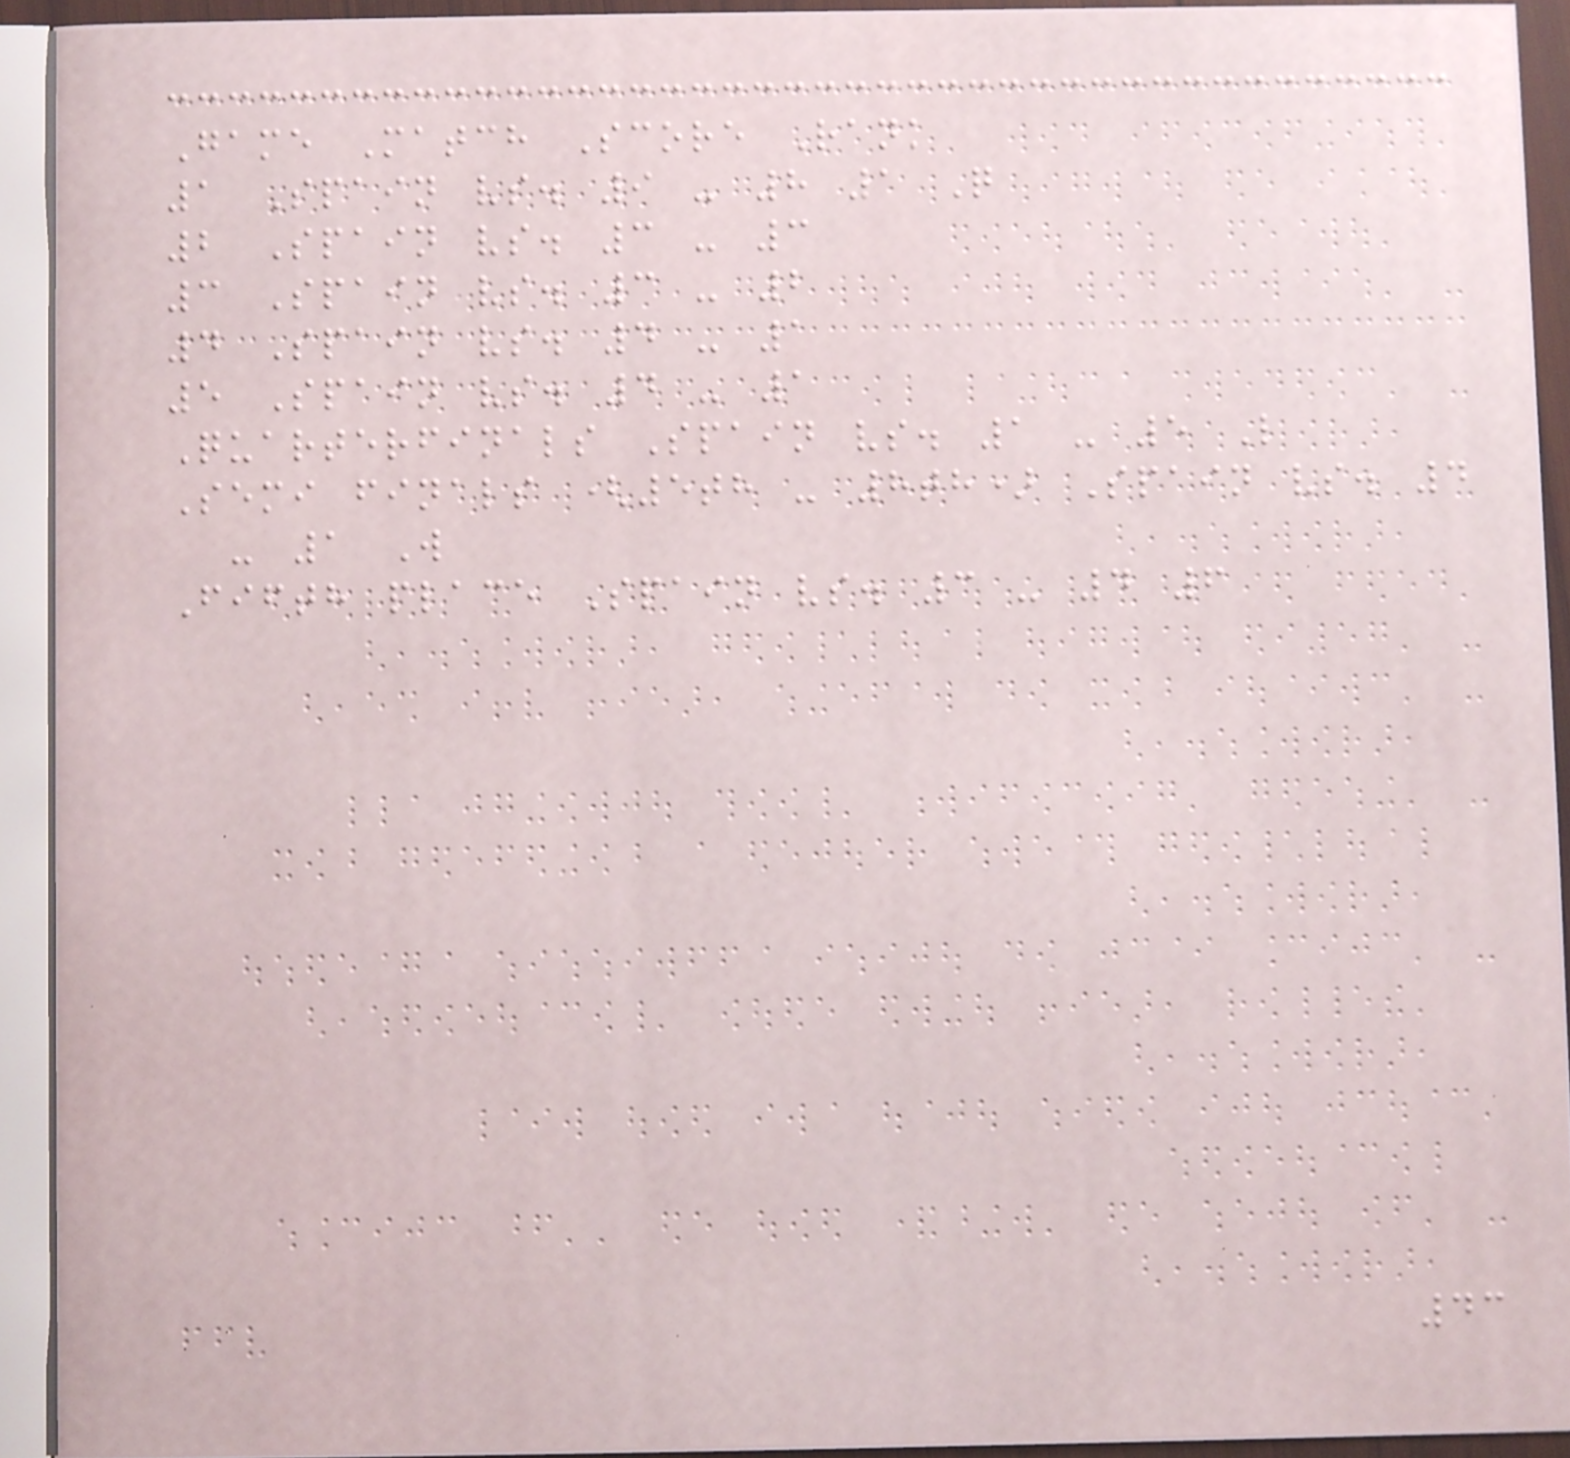Game Match Score Rank
1 Spain vs. 9 - 8 1 Q
2 Spain vs. 3 - 3
3 Spain vs. 3 - 2
4 Spain vs. 4 - 1
5 Spain vs. 4 - 1
Quarterfinals Spain vs. 1 - 5 L
Semi finals (5th - 8th) Spain vs. 4
- 1 W
Fifth place Spain vs. 3 - 4 6
43
